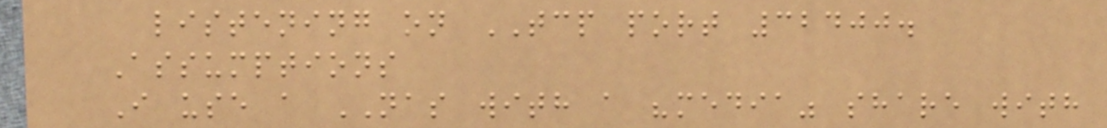listening on TCP port 32400.
Assumptions
I use a NAS with a "media" share with
